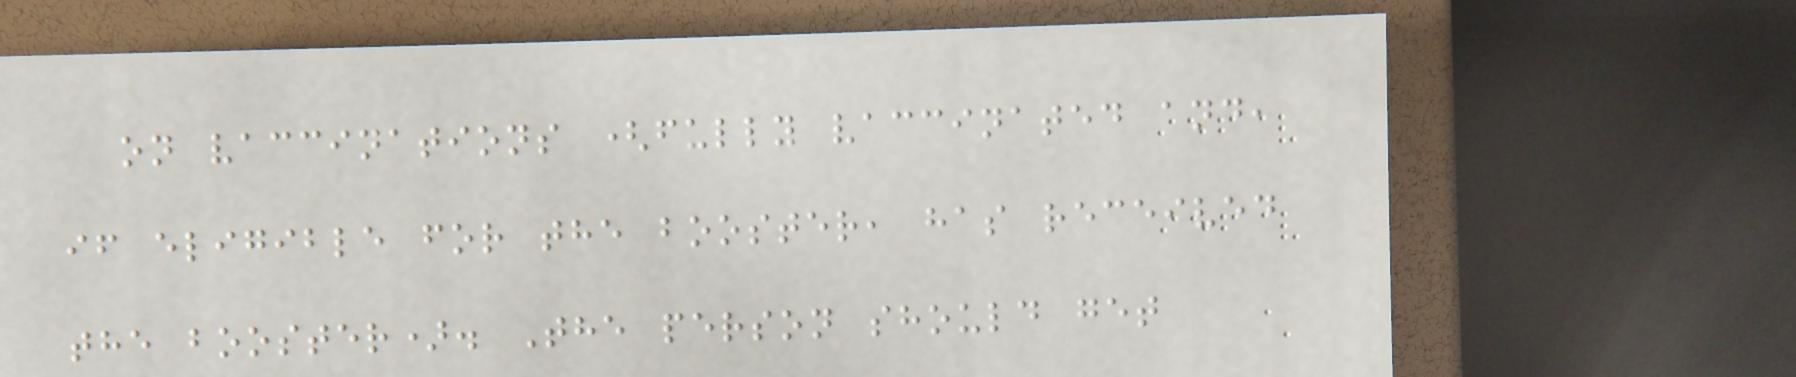on vaccinations (fully vaccinated and,
if eligible for the booster, has received
the booster). The person should get
